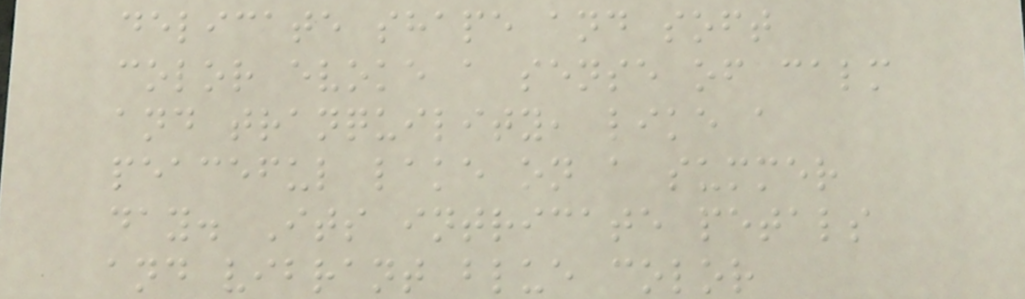delicate shape and soft
color evoke a sense of calm
and tranquility, like a
peaceful lake on a summer
day. Its intricate petals
and vibrant blue color
